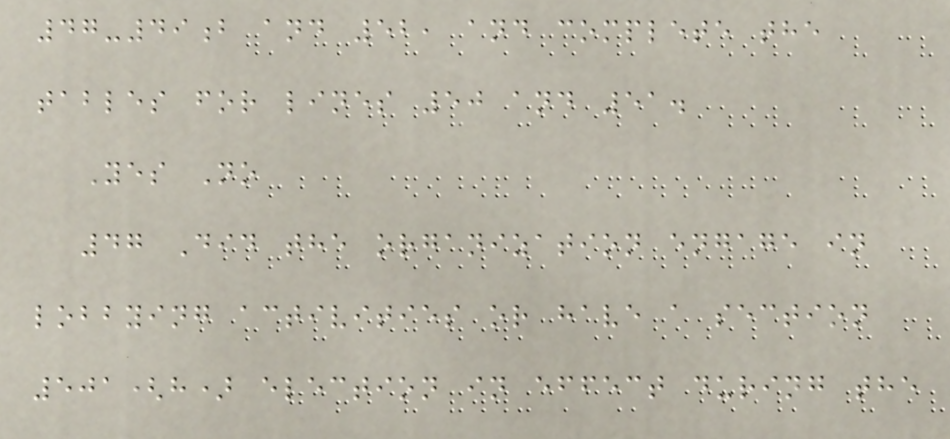47-49b and 52, and complete the
tables for lines 50 and 51.
Yes No
47 Did the organization engage in
lobbying activities or have a section
501(h) election in effect during the
